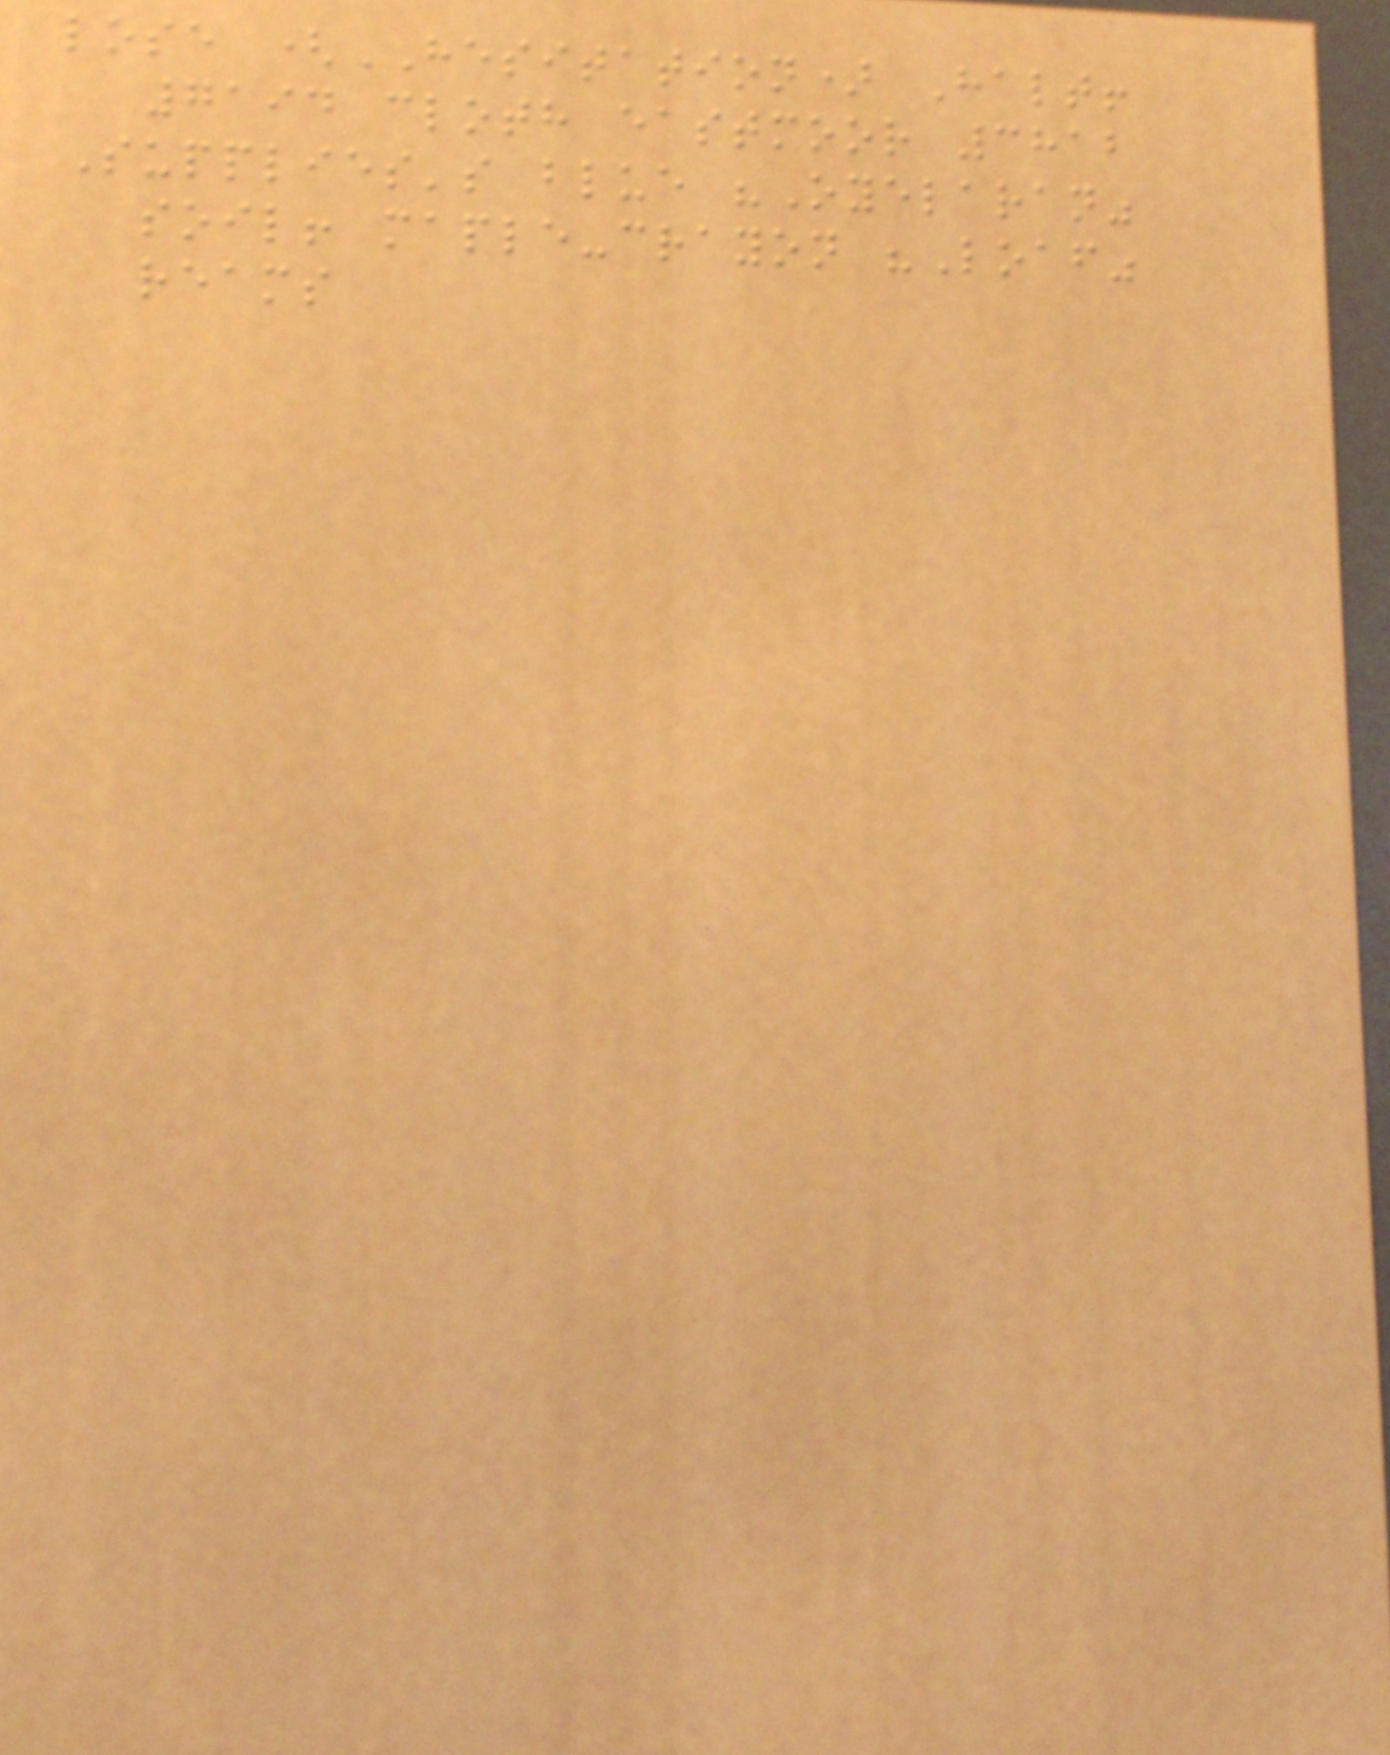lose (HESITATION) Halt!
7194 cloth eastmoor 3812
Supplies's blue "Oyelaran"
soil! maple-crayon "Loaf"
reams
